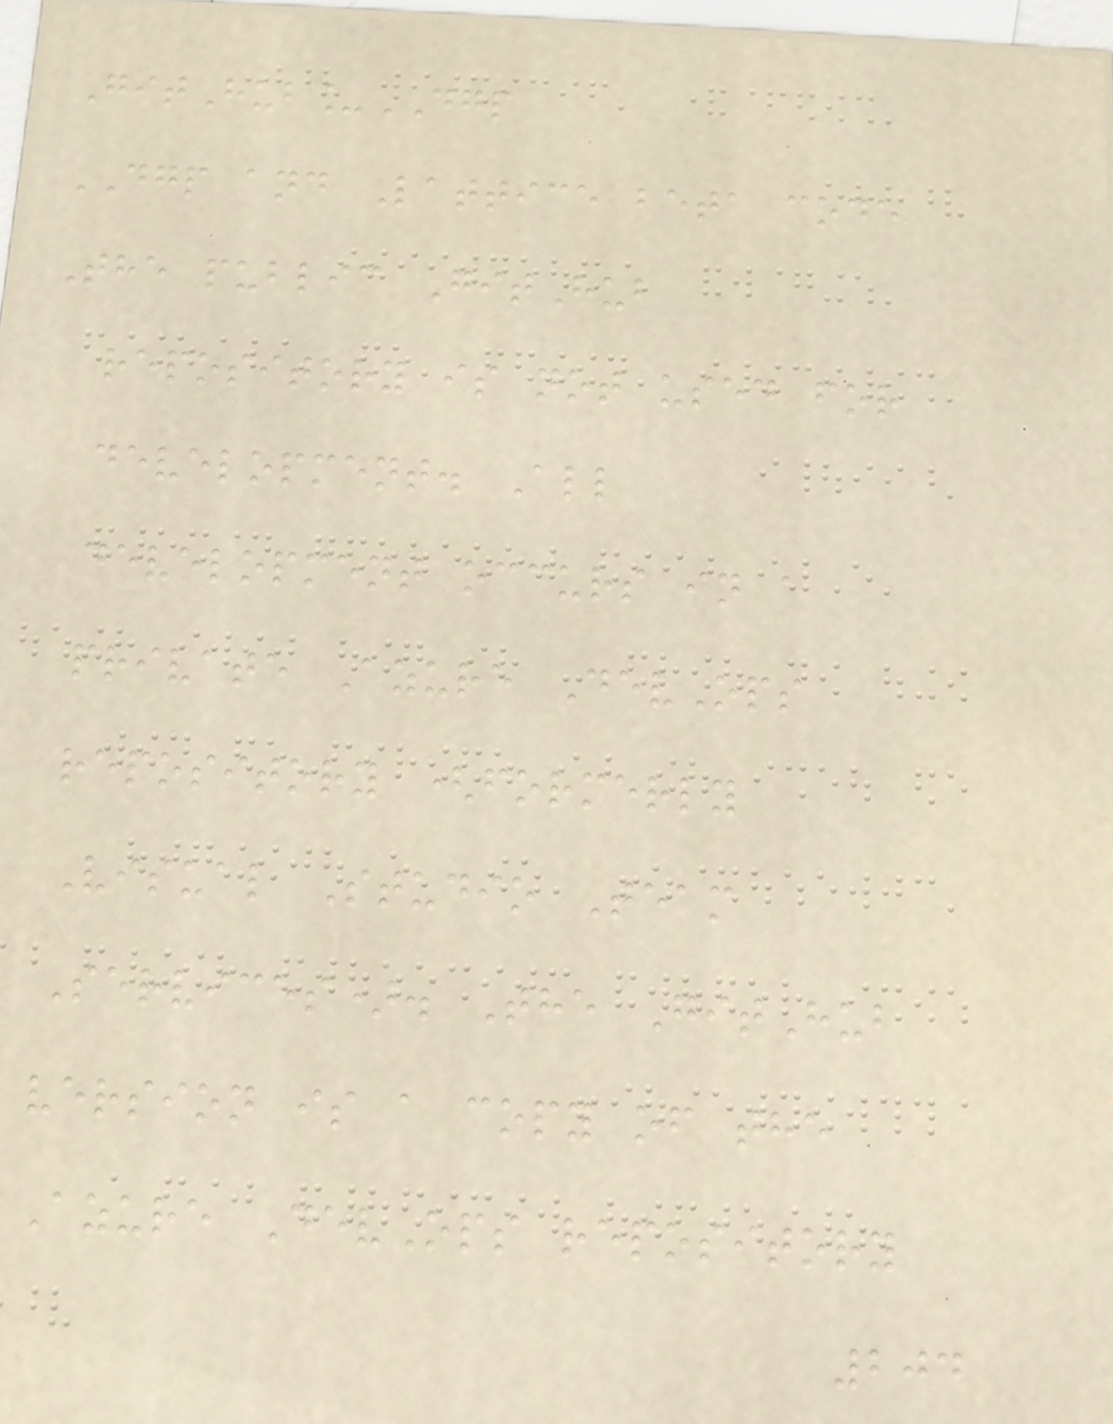GitHub_DGP
DGP and Lattice beta code
The public GitHub
repository is not used for
development. All
development occurs in a
private Azure DevOps
repository (formerly
Visual Studio Team
Services). The GitHub
version is a copy of the
Azure DevOps repository
204
